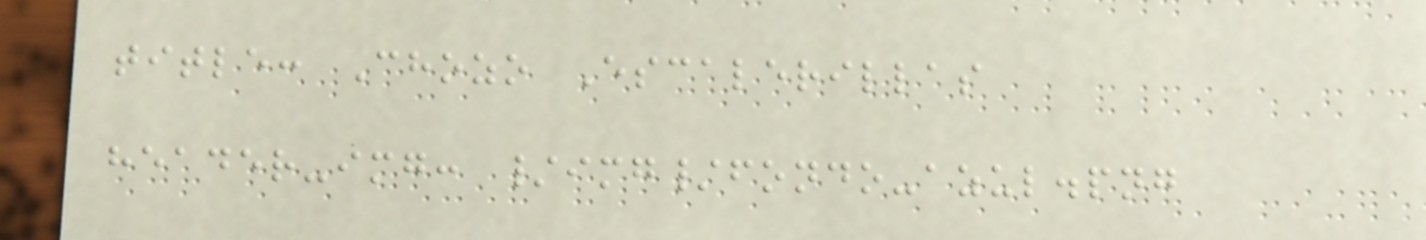title: Chozo Escalerillas
header-img: /img/fondo-azul.png
